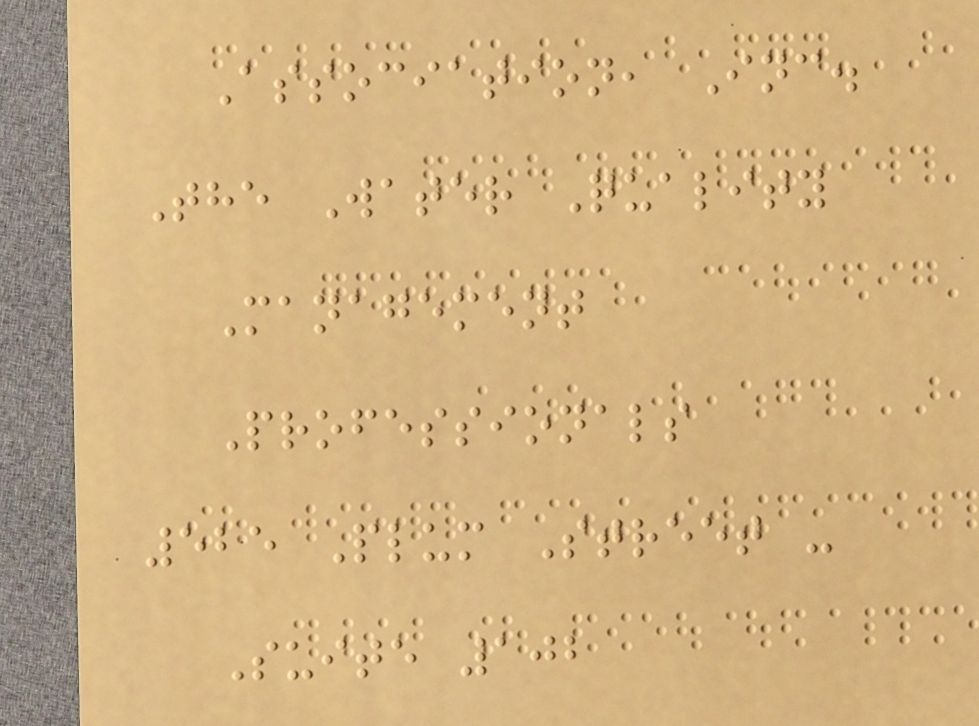Association, Inc.
The Water Quality
Management
Professionals
525 Plum Street -
Suite 102
